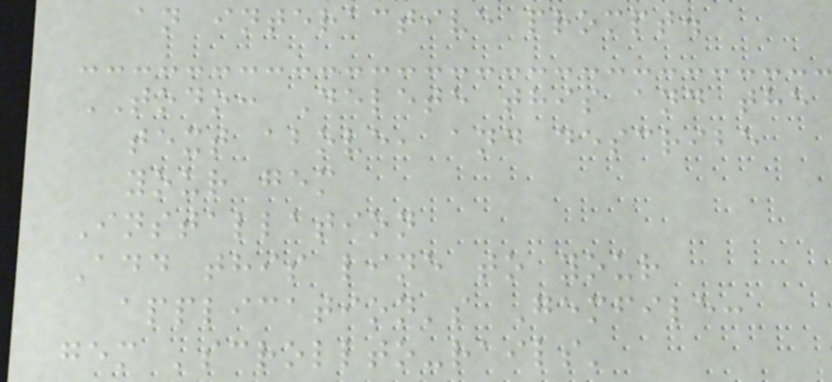an interactive prompt.
TODO: Delete this and the
text above, and describe
your gem
Installation
Add this line to your
application's Gemfile:
gem 'scrollto-rails'
